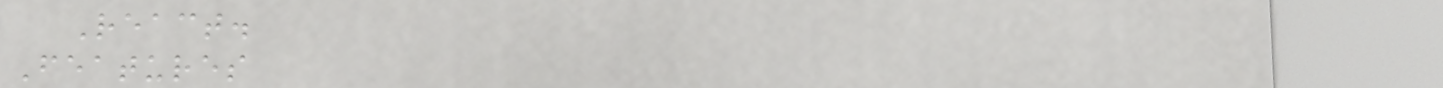React.
Features
